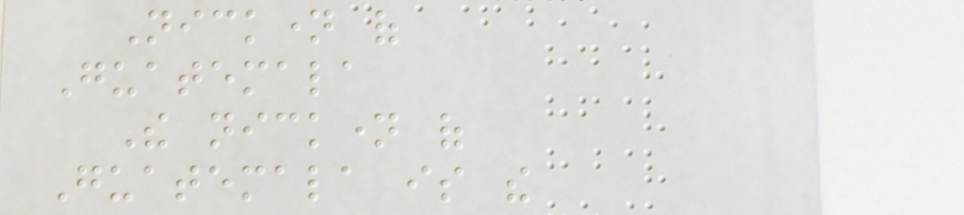Nickname of
Guatemala
The nickname of
Guatemala is the
